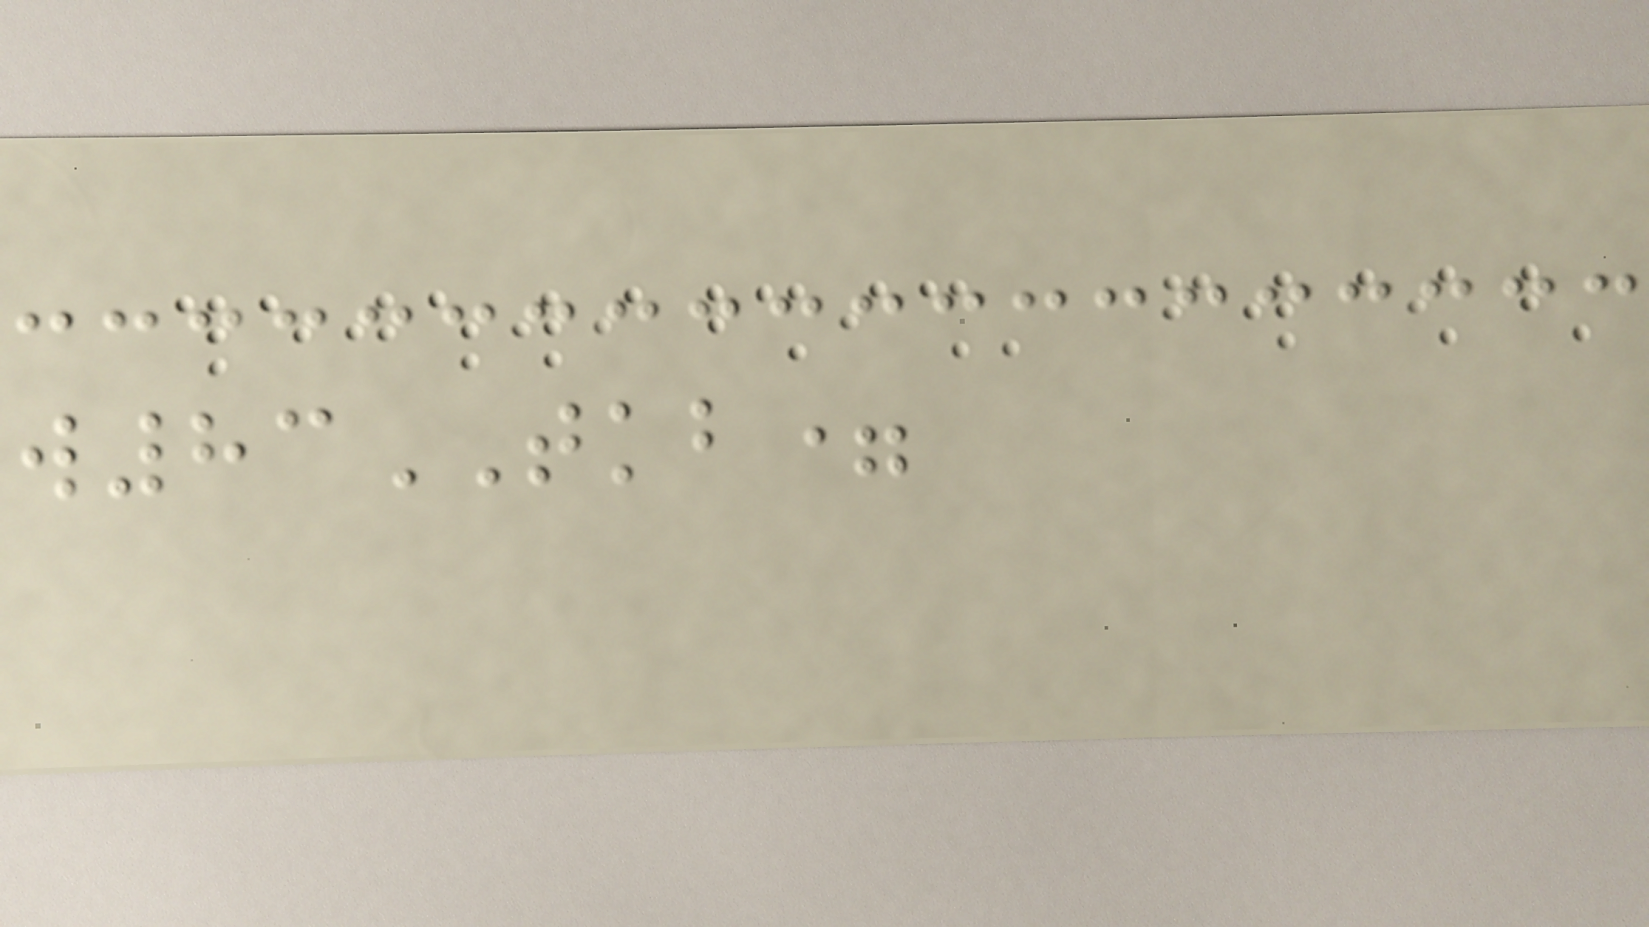w83TKB=
